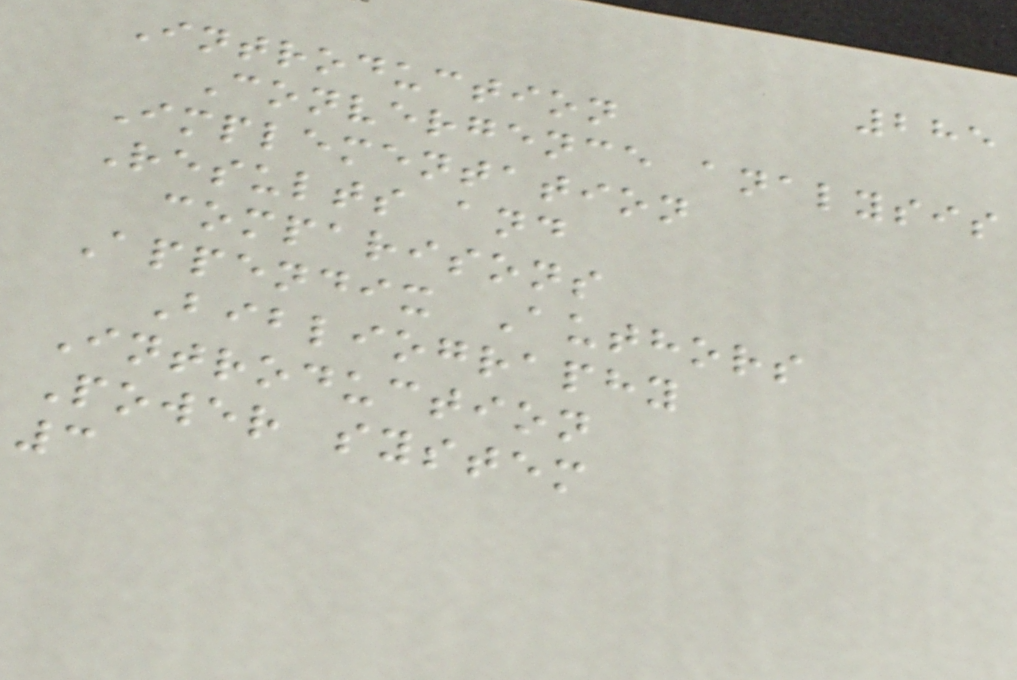285
Introduction
Convergence analysis
Implementation
Results and
comparisons
Appendix Authors
Bibliography
Introduction
Power system
3
